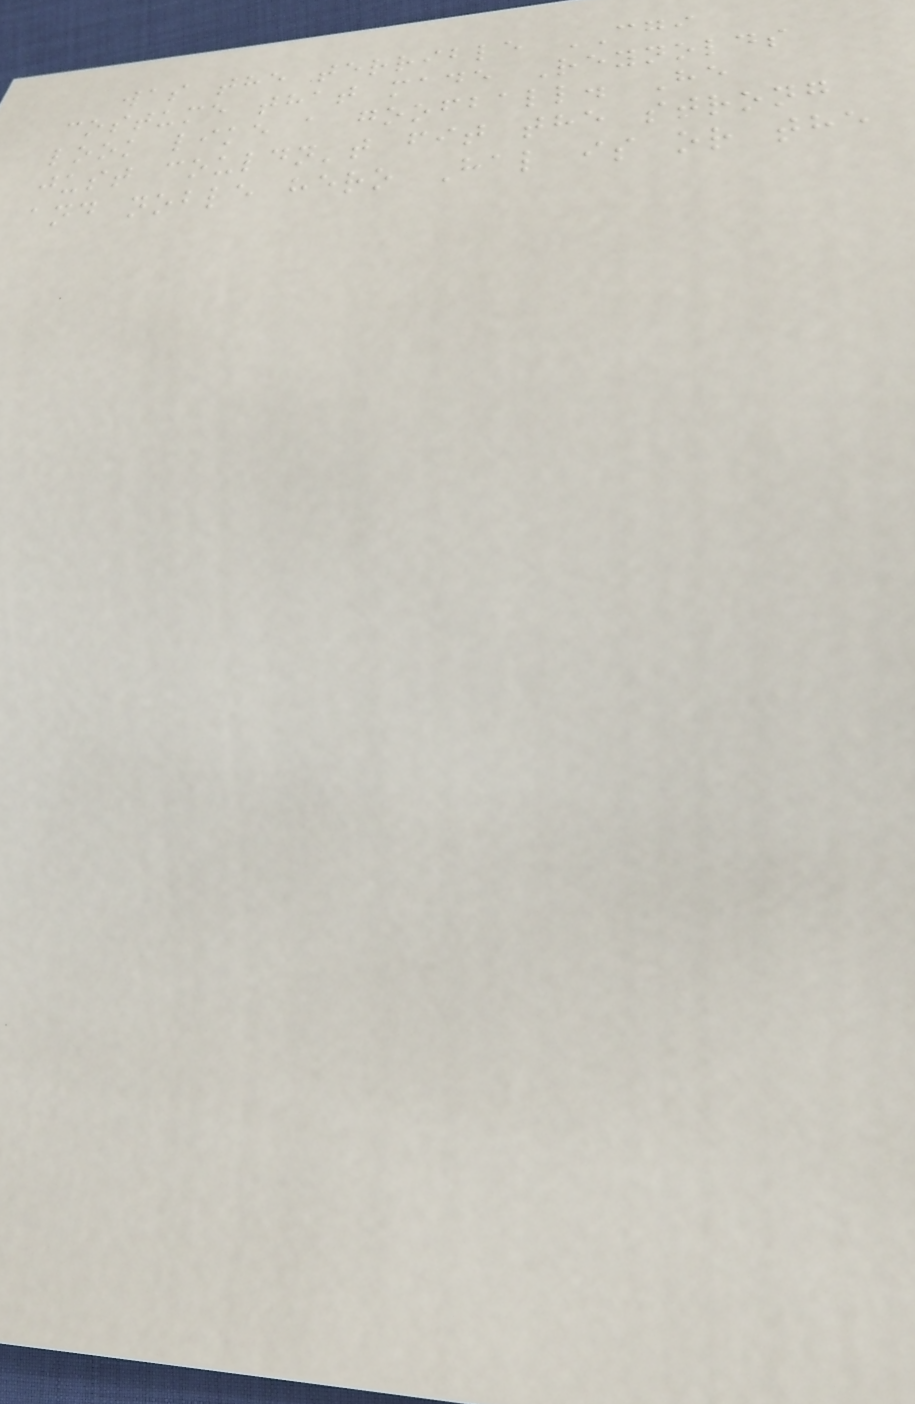was the terrible CGI
costume that made Reynolds
look like a goofball. He
just couldn't fit the strong
and noble hero Hal is or the
